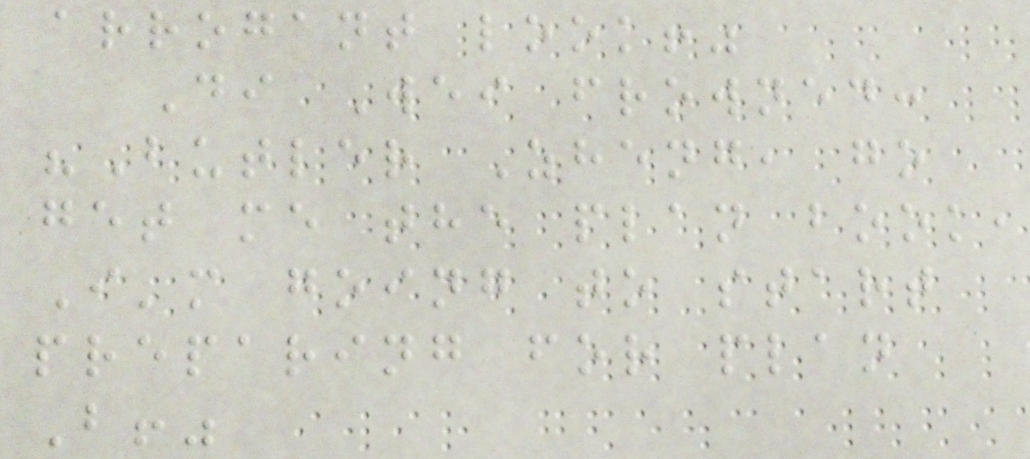arrogant look!"
Di Wei frowned:
"Butler Zheng, go
get me the plan book,
I'm going to start
preparing for plan
B!"
